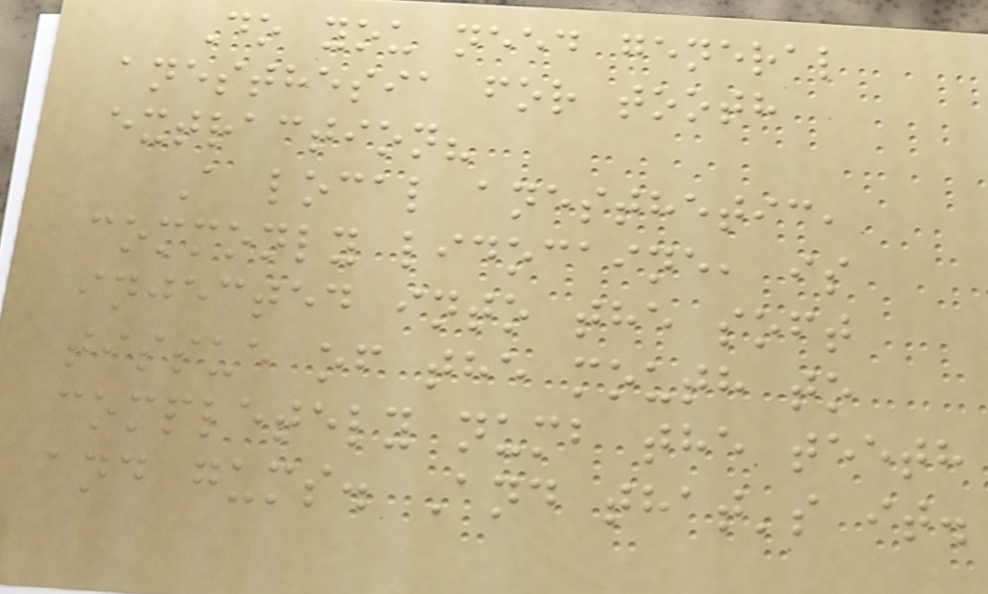Do you need general
anesthesia for tooth
extraction?
A local anesthetic,
commonly lidocaine, is
injected into the soft
tissue of the mouth to
completely numb the teeth
and gums. And that's it.
